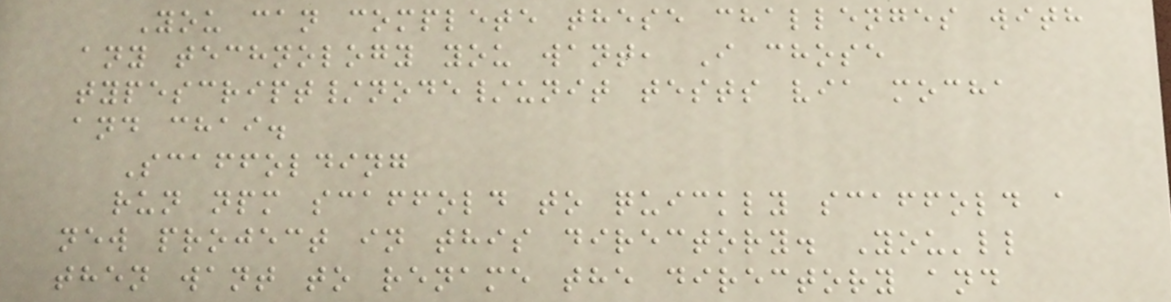You can complete these challenges with
any technology you want, I chose
typescript/node/unit tests via mocha
and chai.
Scaffolding
run npm scaffold to quickly scaffold a
new project in this directory. You'll
then want to rename the directory and
